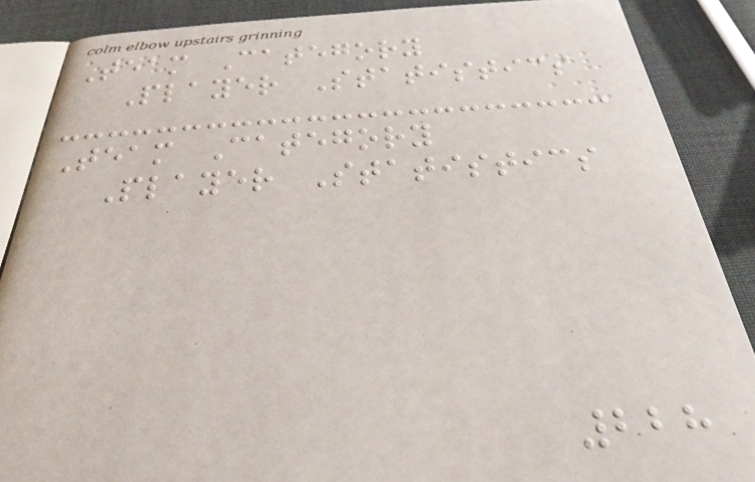Team Category
Player Statistics
Team Category
Player Statistics
228
